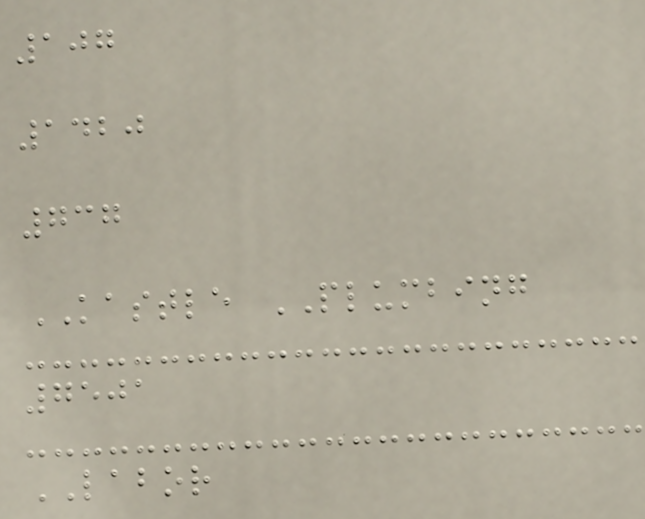107
1420
737
KASTLE PLUMBING
7501
LABOR
